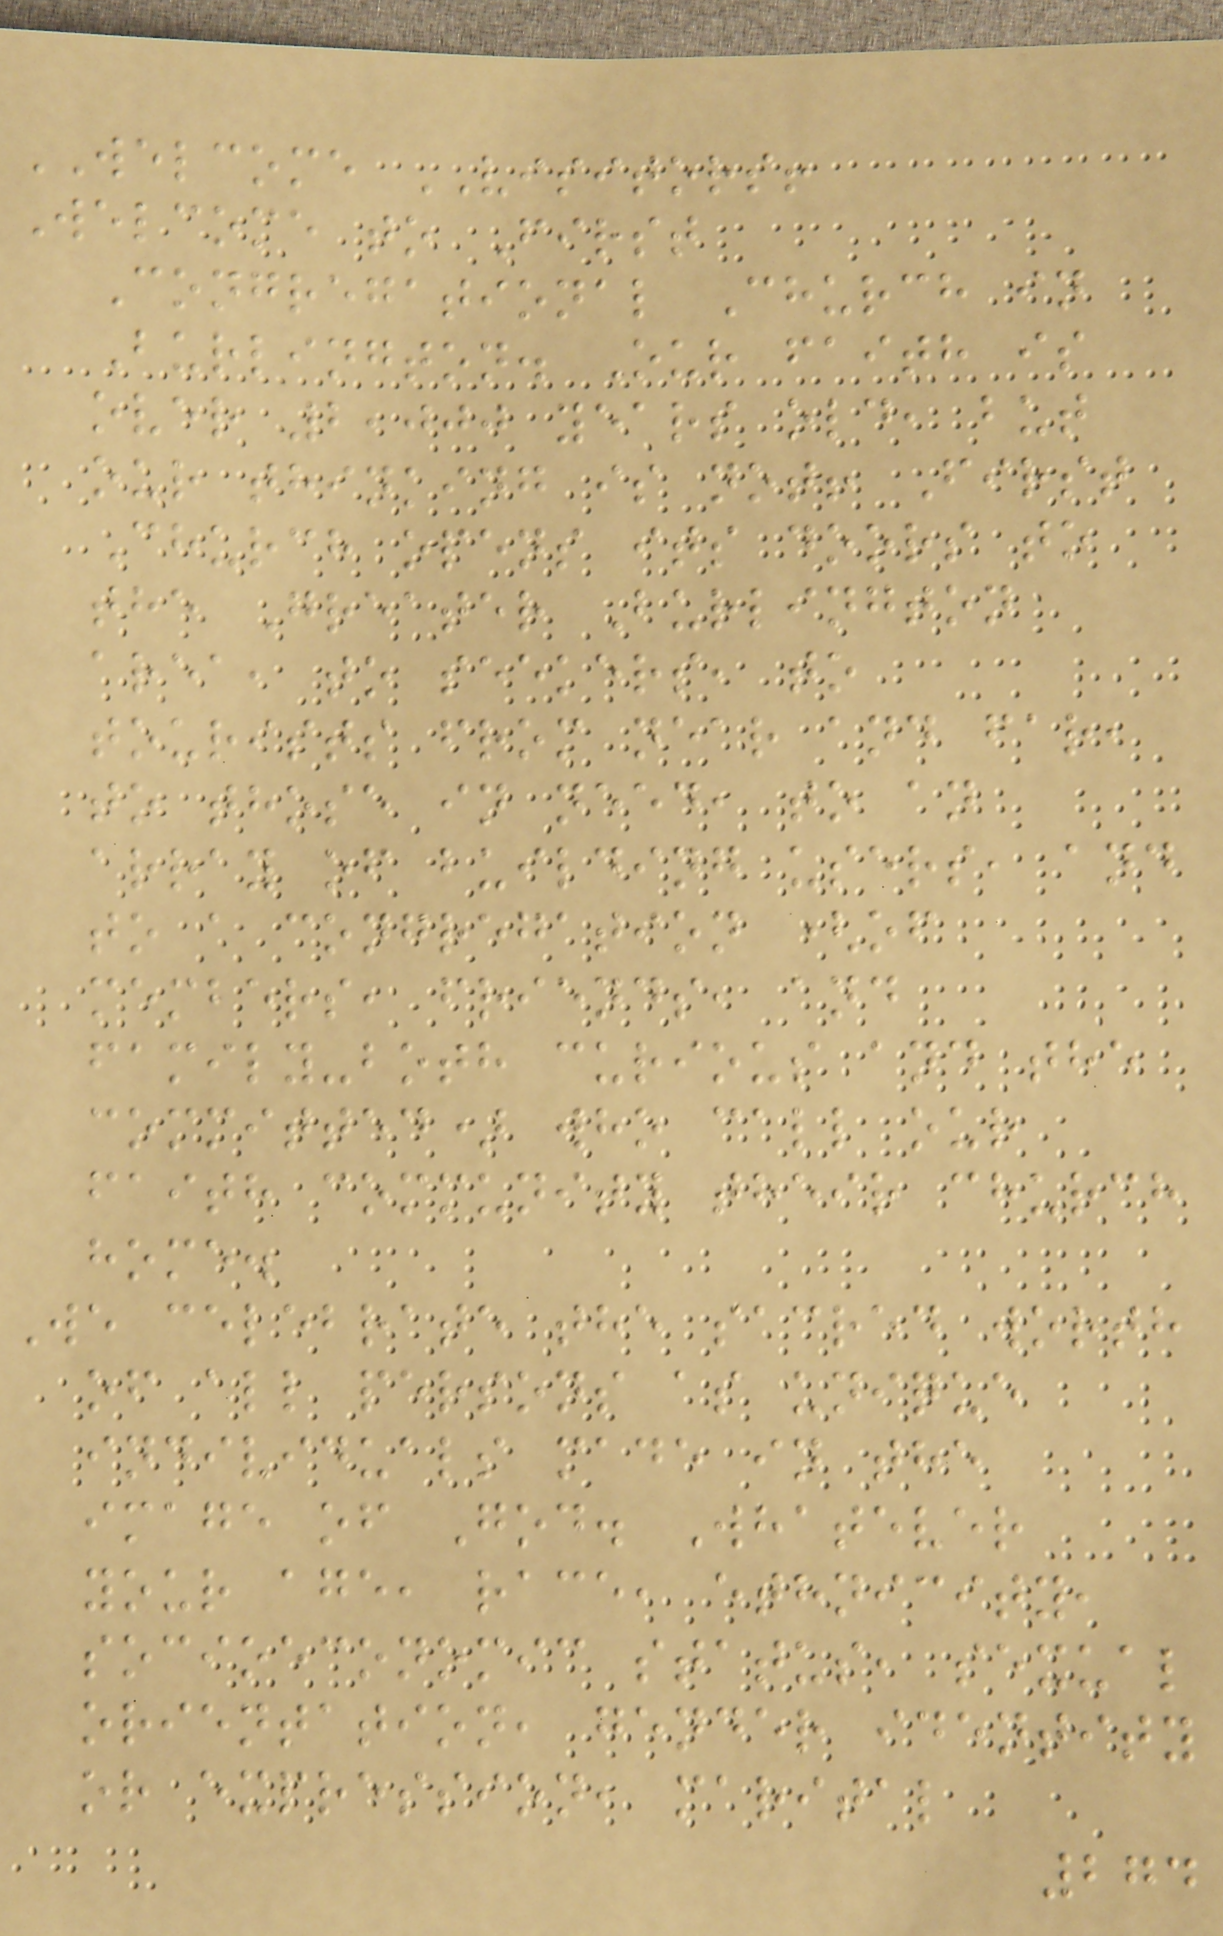WELCOME VISITORS!
Welcome to First
Congregational Church in
Burlington. Our faith is
over 2,000 years old, but
our thinking is not! First
Church opens its doors to
the Greater Burlington
area, to seekers, to
tourists from near and far,
to those in need, to an
array of building users, and
to a congregation (of
members, friends, and
family-both curious and the
committed) who call our
faith community their church
home.
We celebrate the sacred worth
of all persons as unique
individuals made in the
image of God. Whatever
your age, race, ethnicity,
socioeconomic status, sexual
orientation, gender identity
or expression, marital
274
